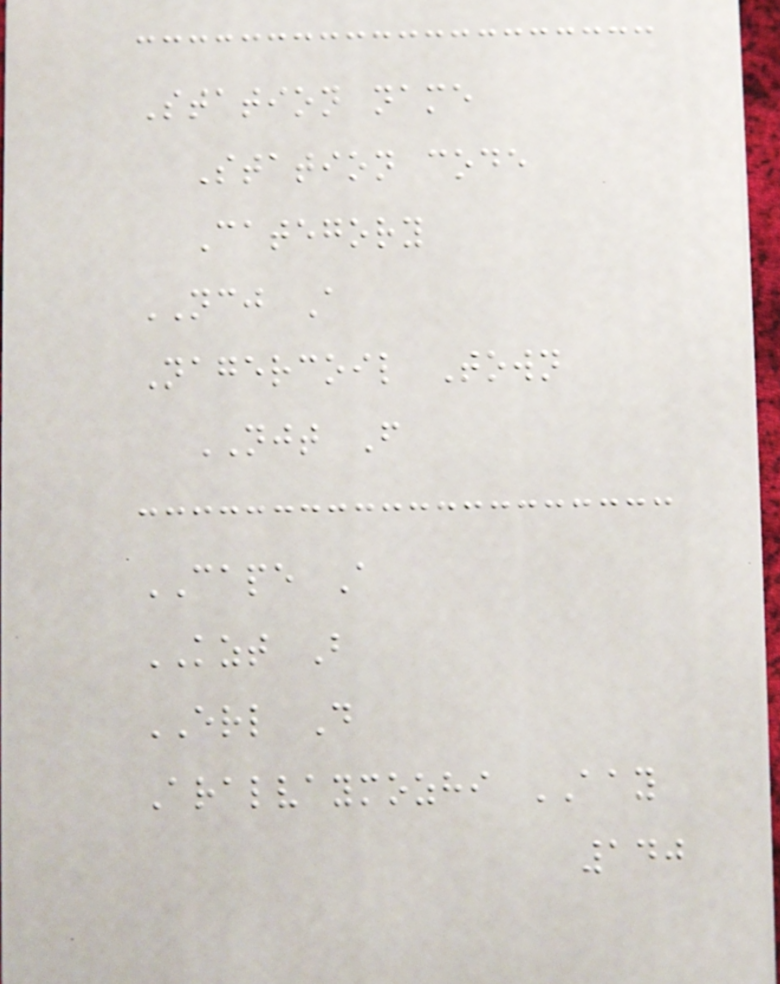Station name
Station code
Category
NCJ A
Nagercoil Town
NJT F
CAPE A
KZT B
ERL D
Aralvaymozhi AAY
140
